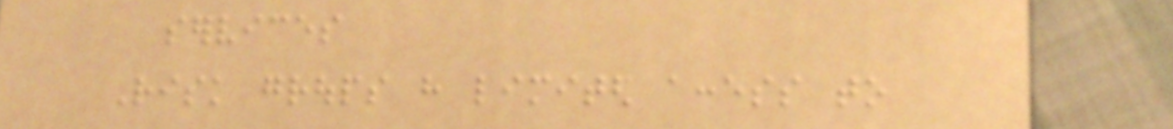services
Risk groups have limited access to
